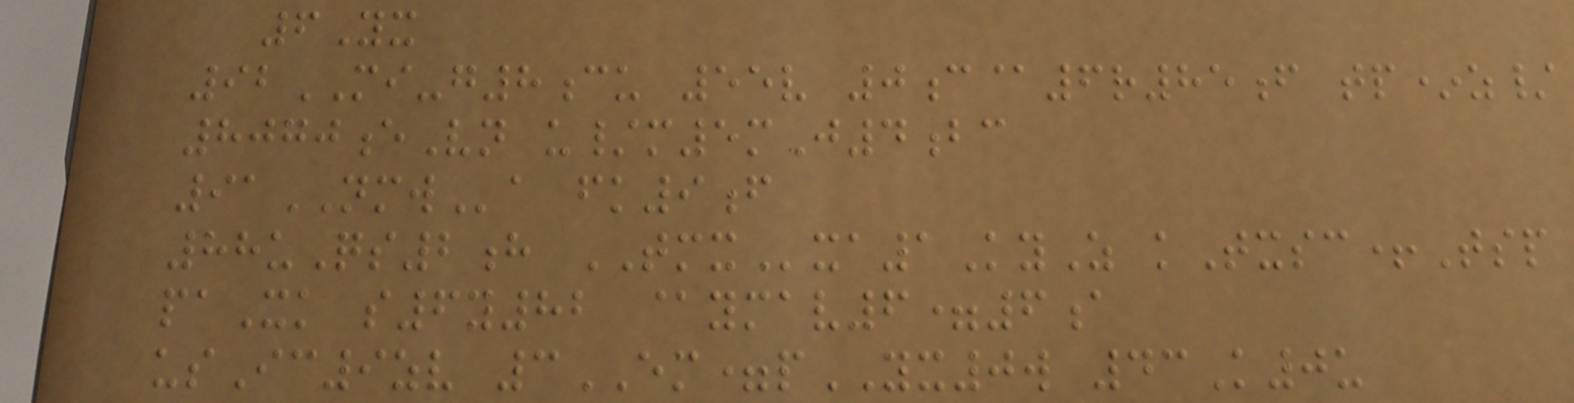6Yx
92MI-g8cu 55v 0c@6r85f tp*z/
8070eVn u/m5mJ4bc
91NMWa fk9f
88uQs2h TMXxa1KyZ kTxsc+Tsp
paXk s6y82 @ymav6=6a
usIc9zv 3EM=pYX0w 43K0u
